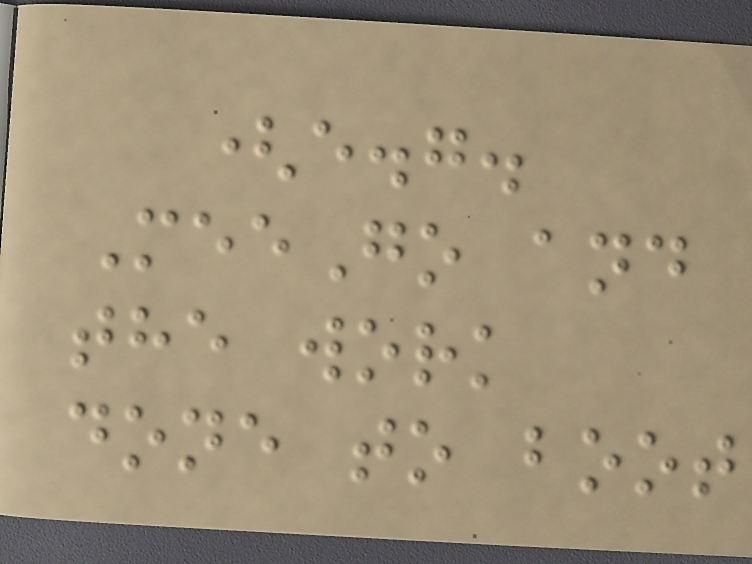(e.g.
MeeGo and
the work
done to boot
